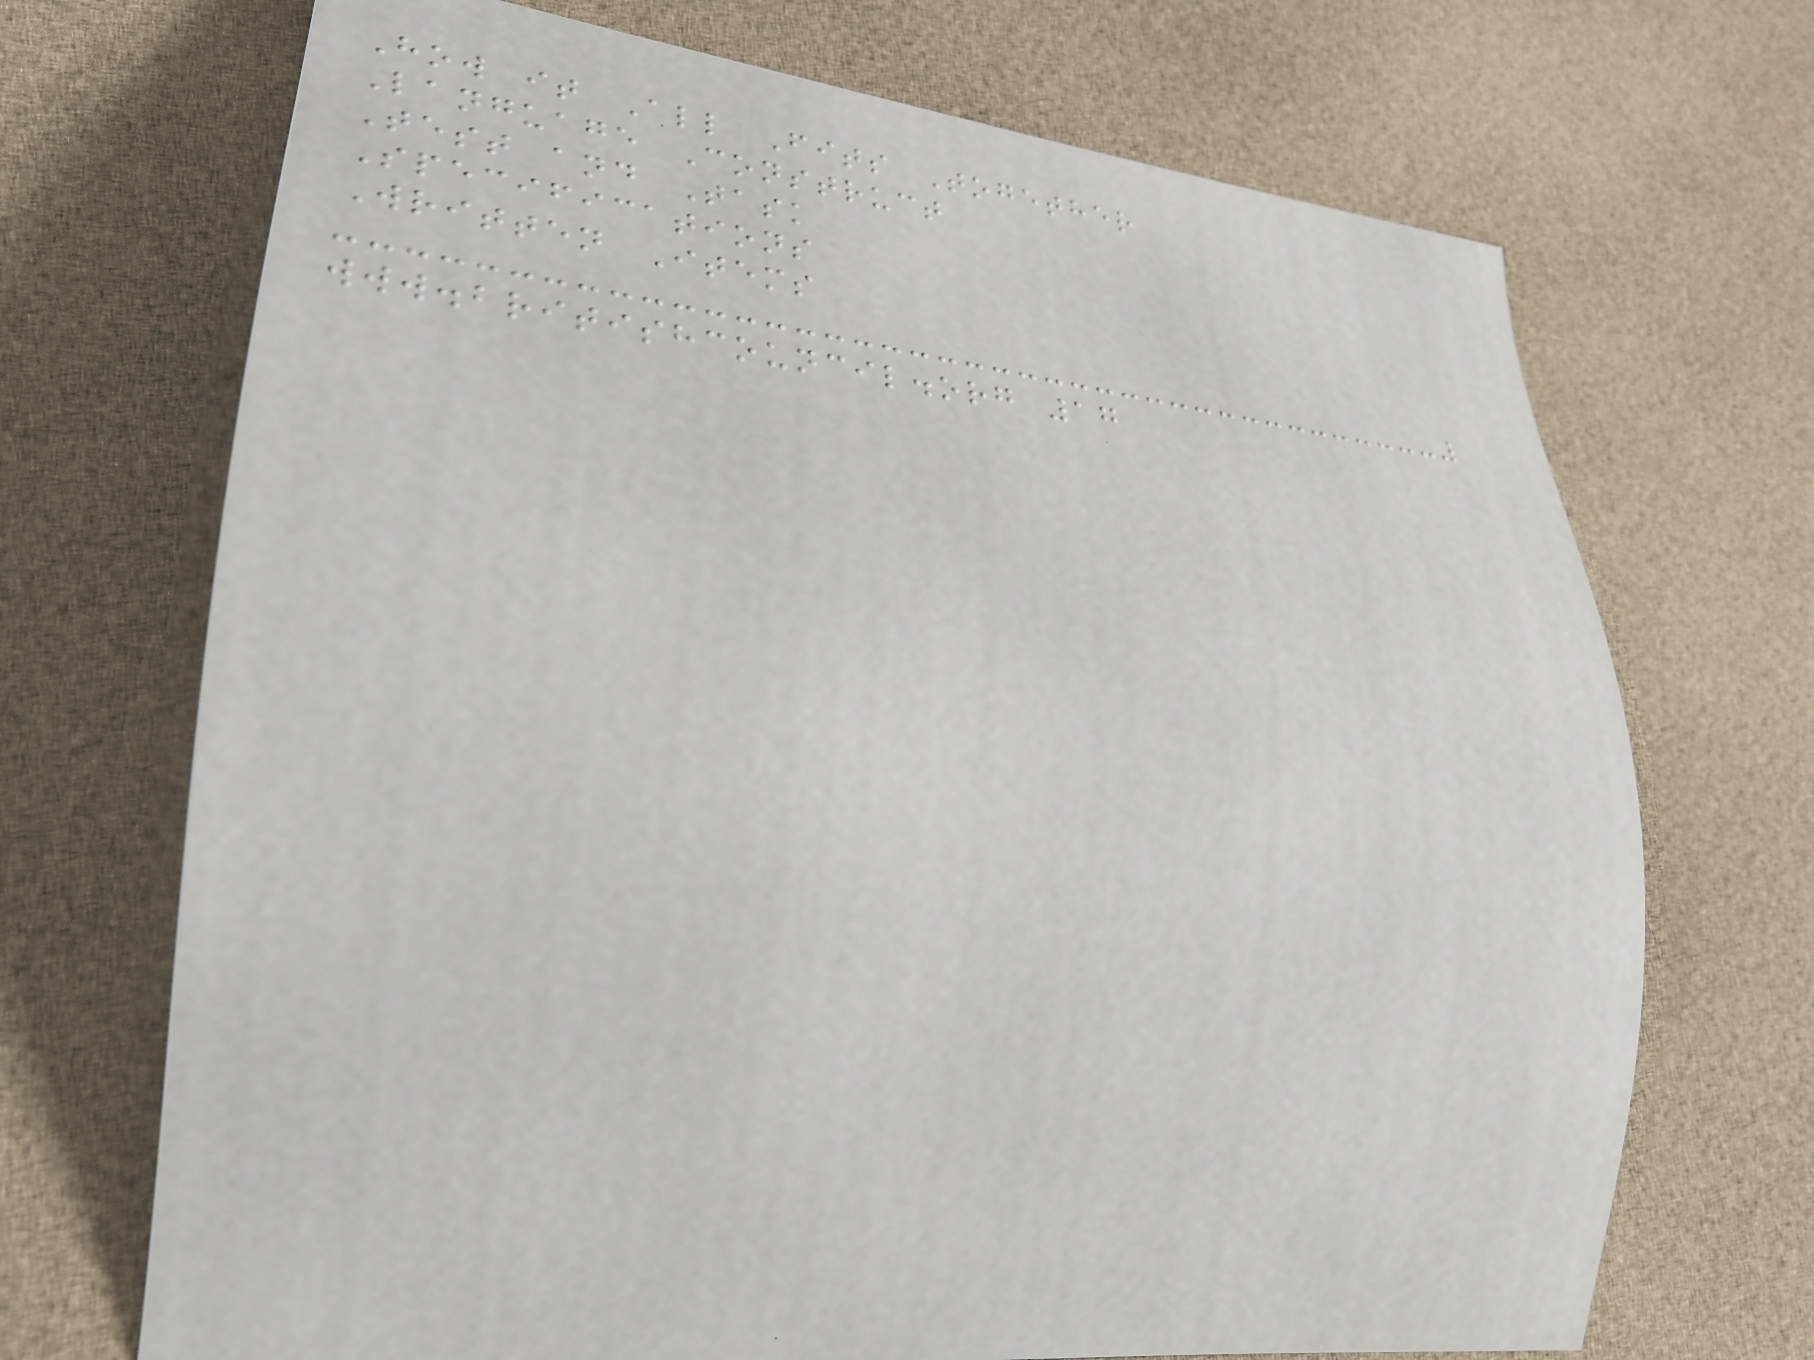How it All Fits Together
Language Construct
Test and Task
Specifications
Written Items
www.britishcouncil.org 17
